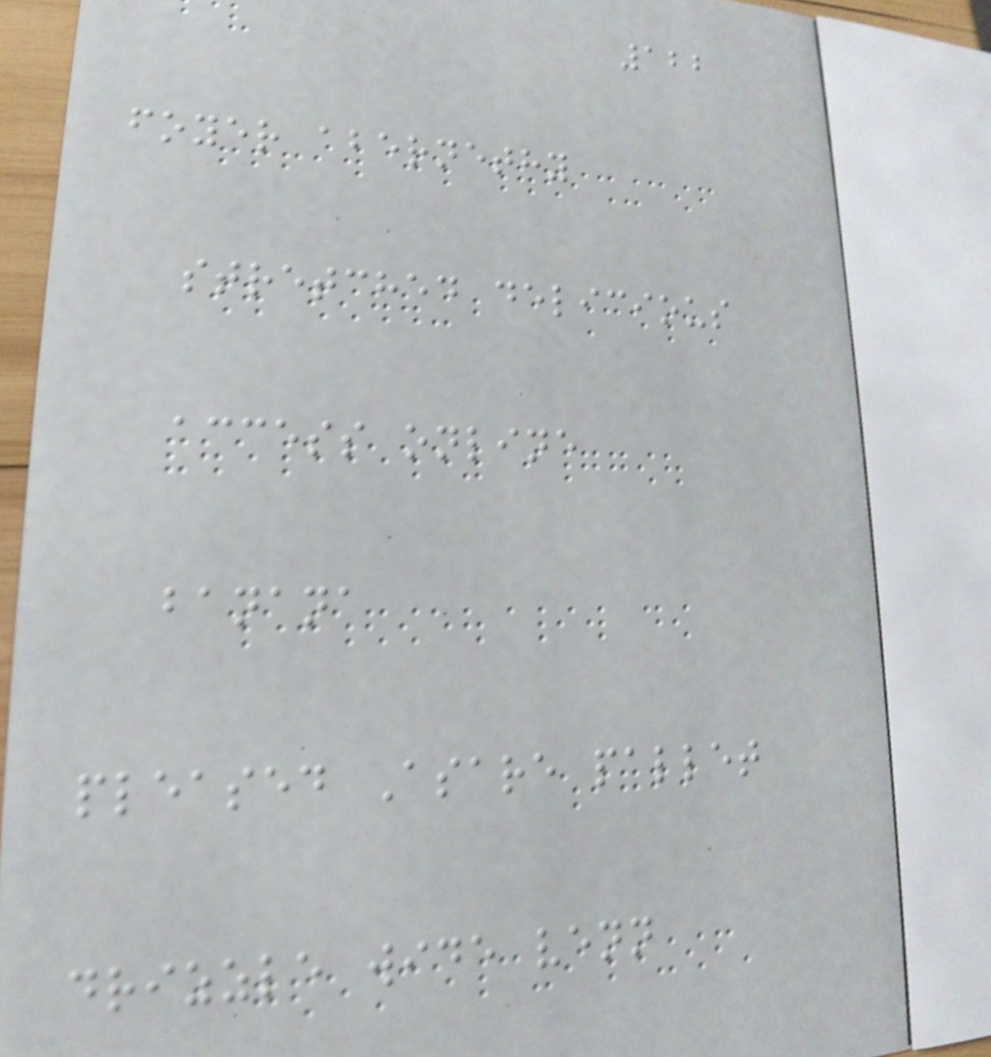122
foyer abernethy
stretched delicious
access online
banana
pleased Asare pallet
drizzle wide venn
